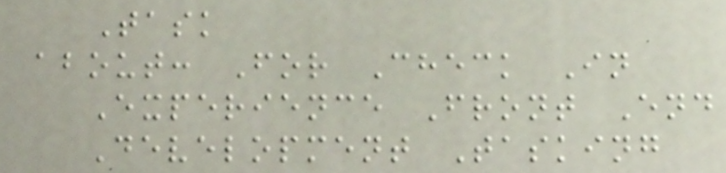Task
about: For Check In
Experience Front End
Development Tasking
